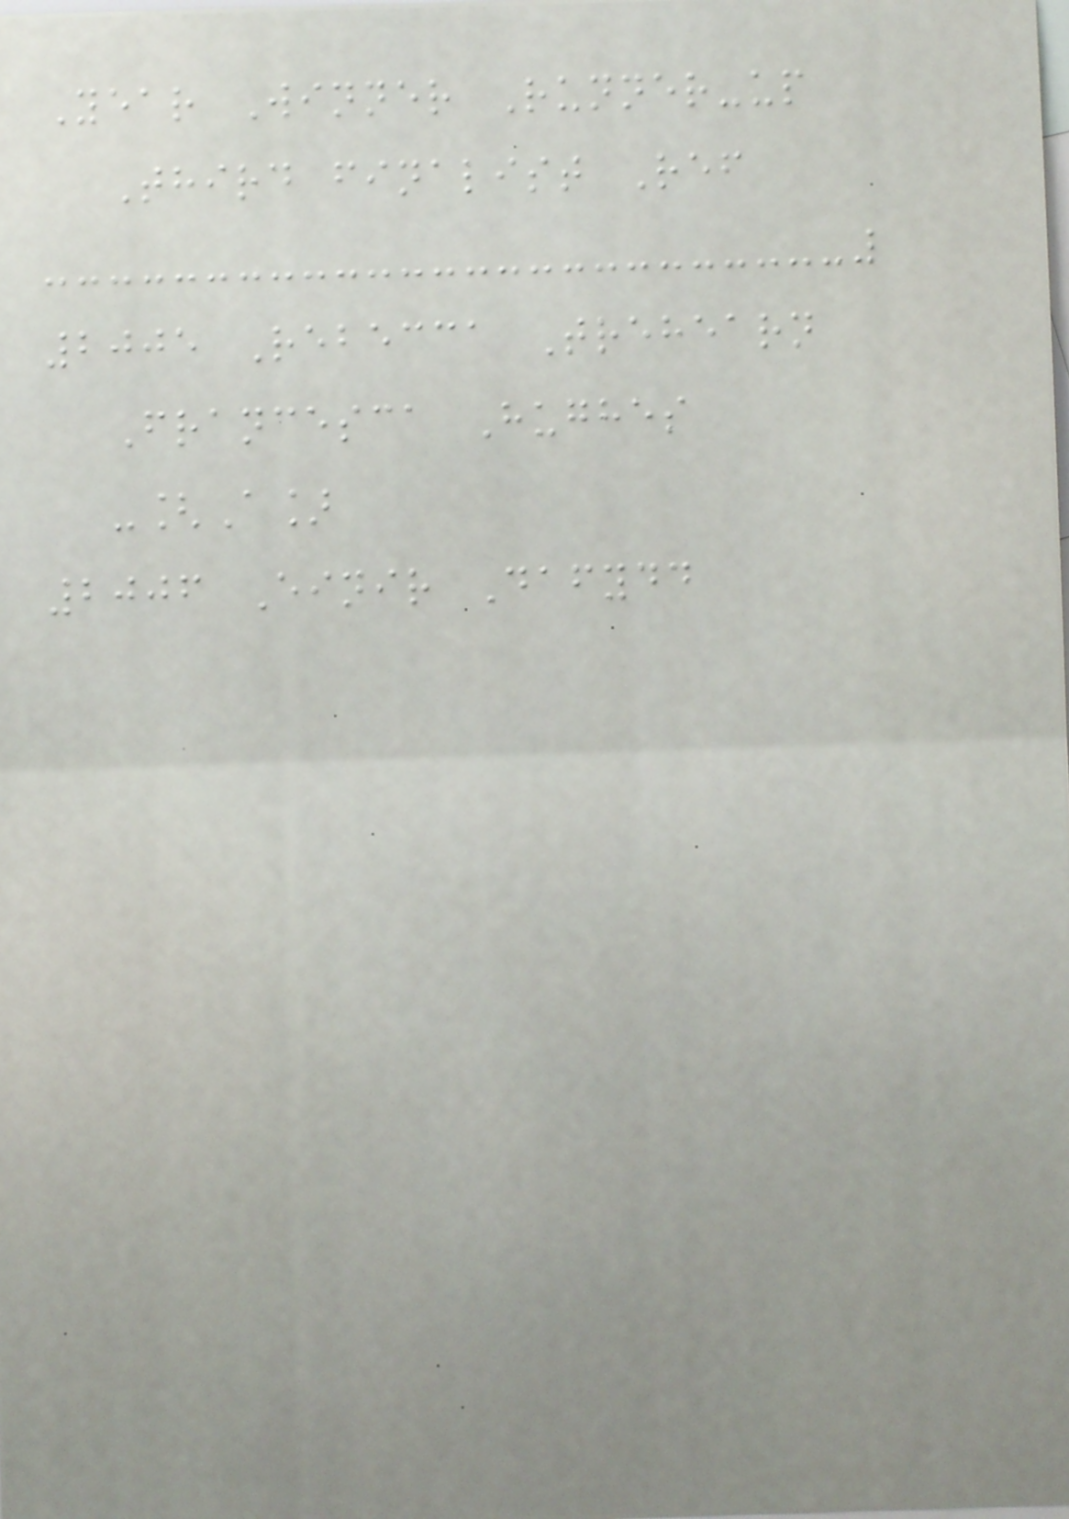Year Winner Runner-up
Third finalist Ref
2005 Rebecca Trehearn
Francesca Hughes
-[A]
2006 Einir Dafydd
